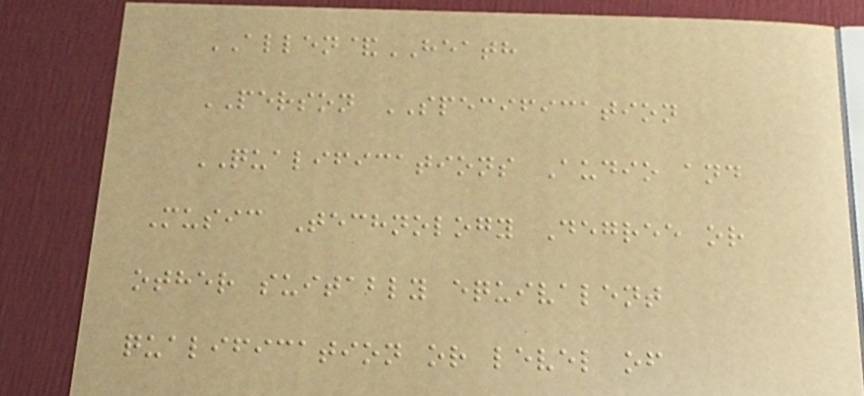ALLEN&HEATH
PERSON SPECIFICATION
QUALIFICATIONS Audio and
Music Technology Degree or
other suitably equivalent
qualification or level of
